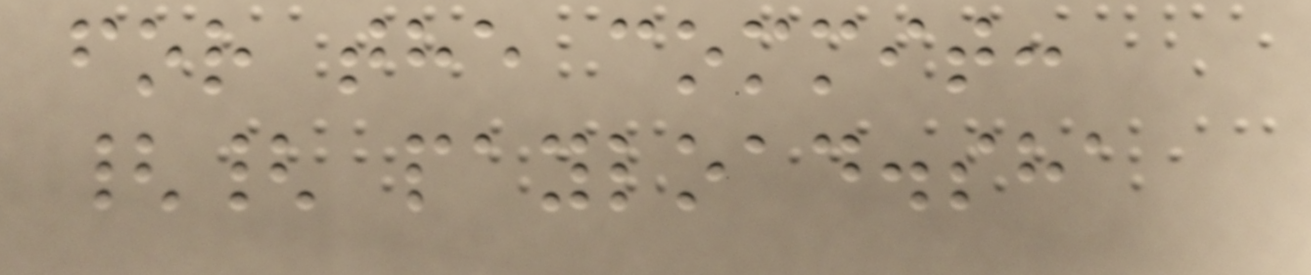for the commit:
{{ payload.sha
